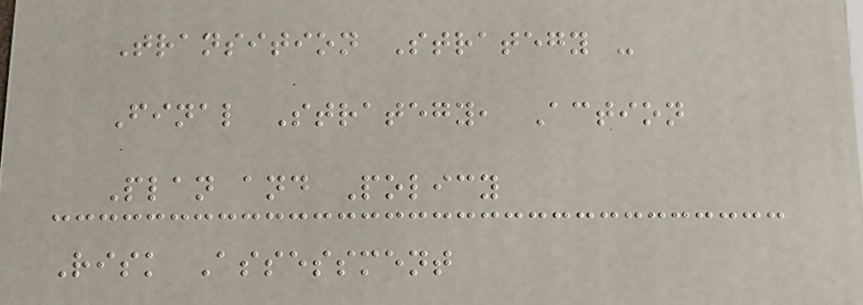Transition Strategy -
Final Strategy, Action
Plan and Policy
Risk Assessment
